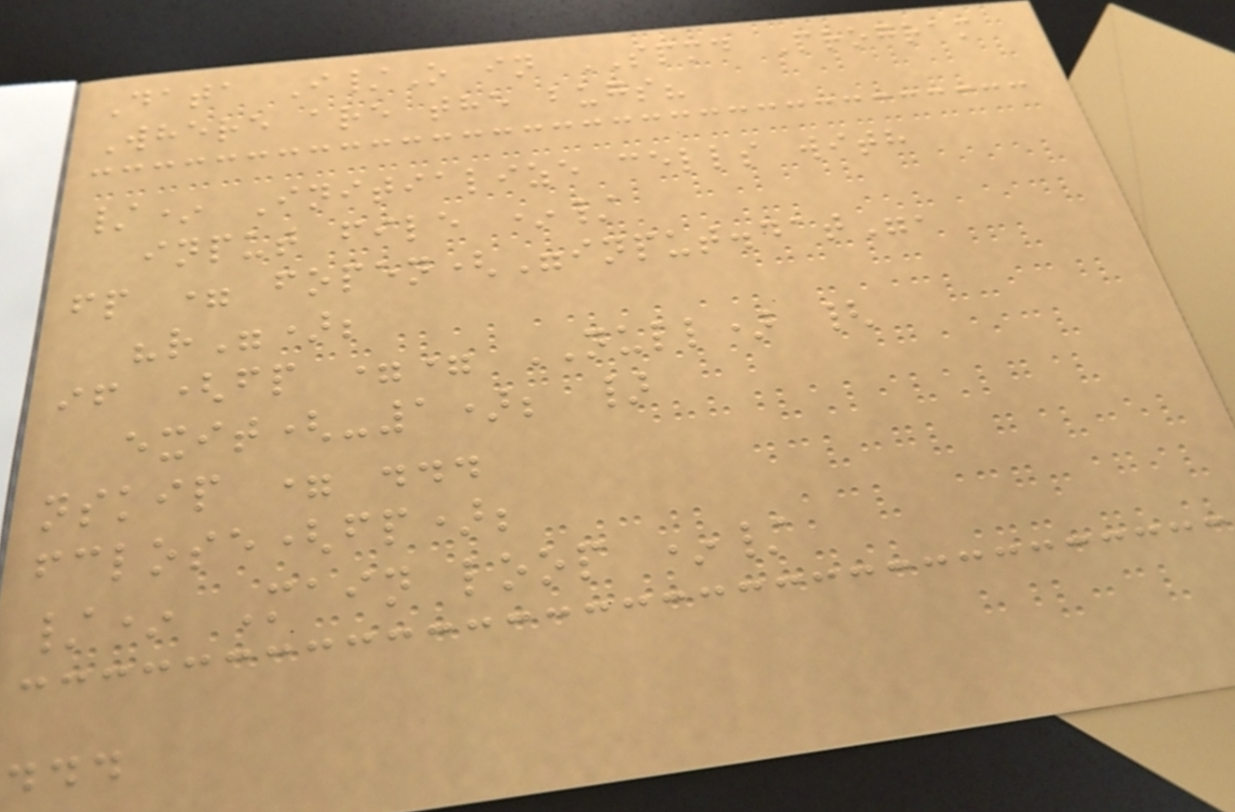Data I/O in SPMD Program
Where are the bugs?
/* Initialize cells with
input file */
fp = fopen("input.dat",
"r");
if (fp == NULL) {
exit(-1); }
nskip = ...
fclose(fp);
/* Main loop */
...
